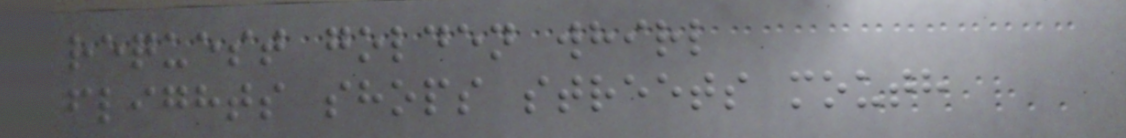request golden whirl
flights shops streets mouth
